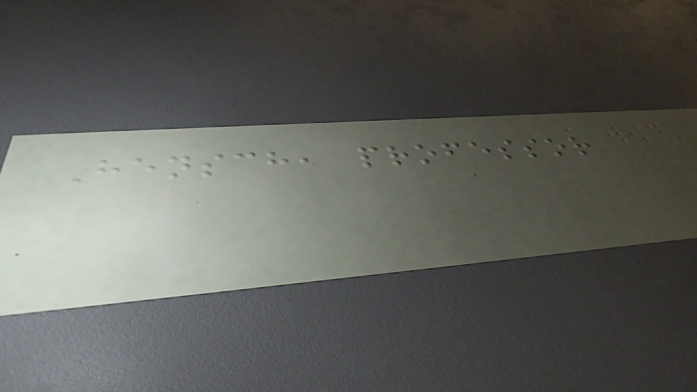Hensch, professor
